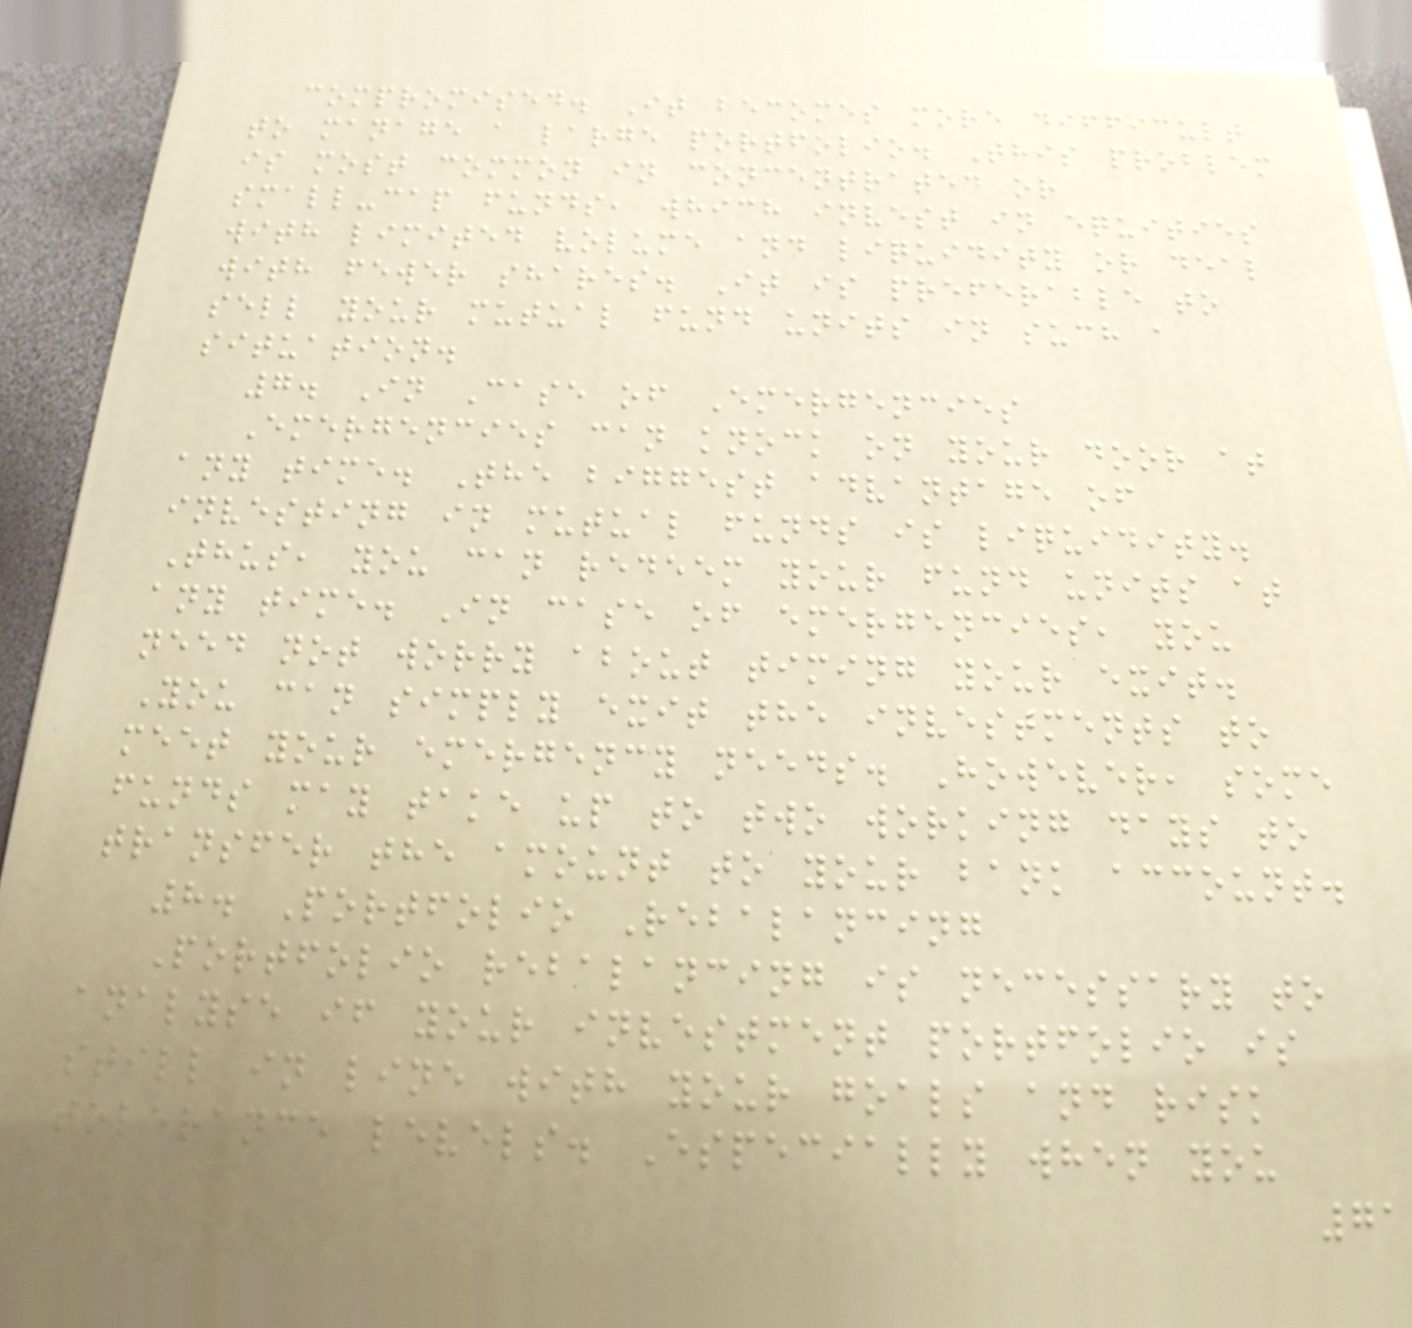compromised. It becomes more difficult
to manage a large portfolio. This problem
is most common in concentrated or
small-cap funds, which invest in equities
with limited volume and liquidity or deal
with fewer shares. It is preferable to
sell your mutual fund units in such a
situation.
7. In Case of Emergencies
Emergencies can knock on your door at
any time. The biggest advantage of
investing in mutual funds is liquidity.
Thus, you can redeem your fund units at
any time. In case of emergencies, you
need not worry about timing your exit.
You can simply exit the investments to
meet your emergency needs. However, some
funds may take up to two working days to
transfer the amount to your bank account.
8. Portfolio Rebalancing
Portfolio rebalancing is necessary to
analyse if your investment portfolio is
still in line with your goals and risk
tolerance levels. Especially when you
71
